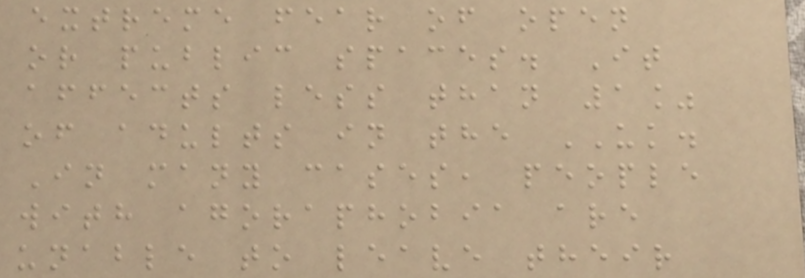extreme fear of open
or public spaces. It
affects less than 1%
of adults in the UK.
In many cases, people
with agoraphobia are
unable to leave their
